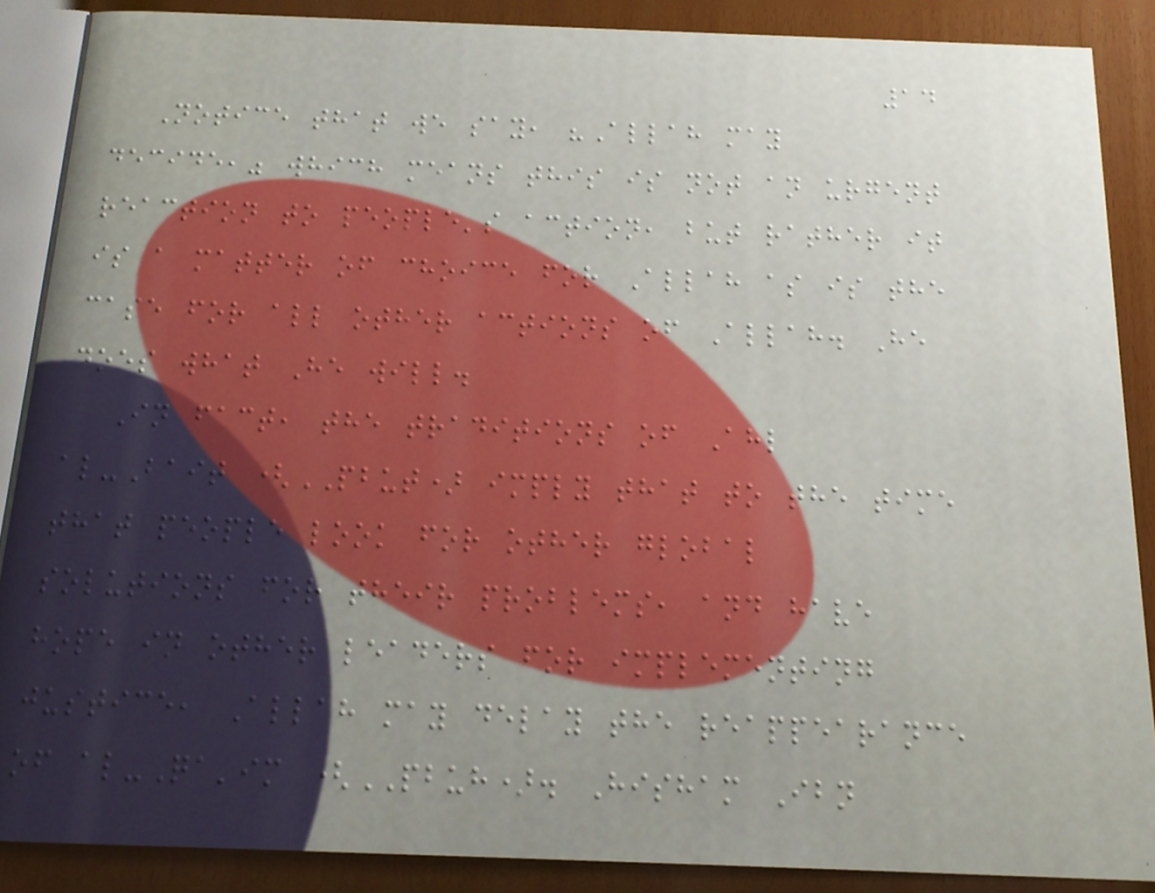14
Notice that we say, "Allah may
decide," which means this is not an urgent
reaction to people's action, but rather it
is a matter of choice for Allah as is the
case for all other actions of Allah. He
does what He will.
In fact, the traditions of Ahl
al-Bait (PBUT) imply that to the time
that people look for other global
solutions for their problems, and have
hope in other leaders for implementing
justice, Allah may delay the reappearance
of al-Qa'im (PBUH). Hisham Ibn
